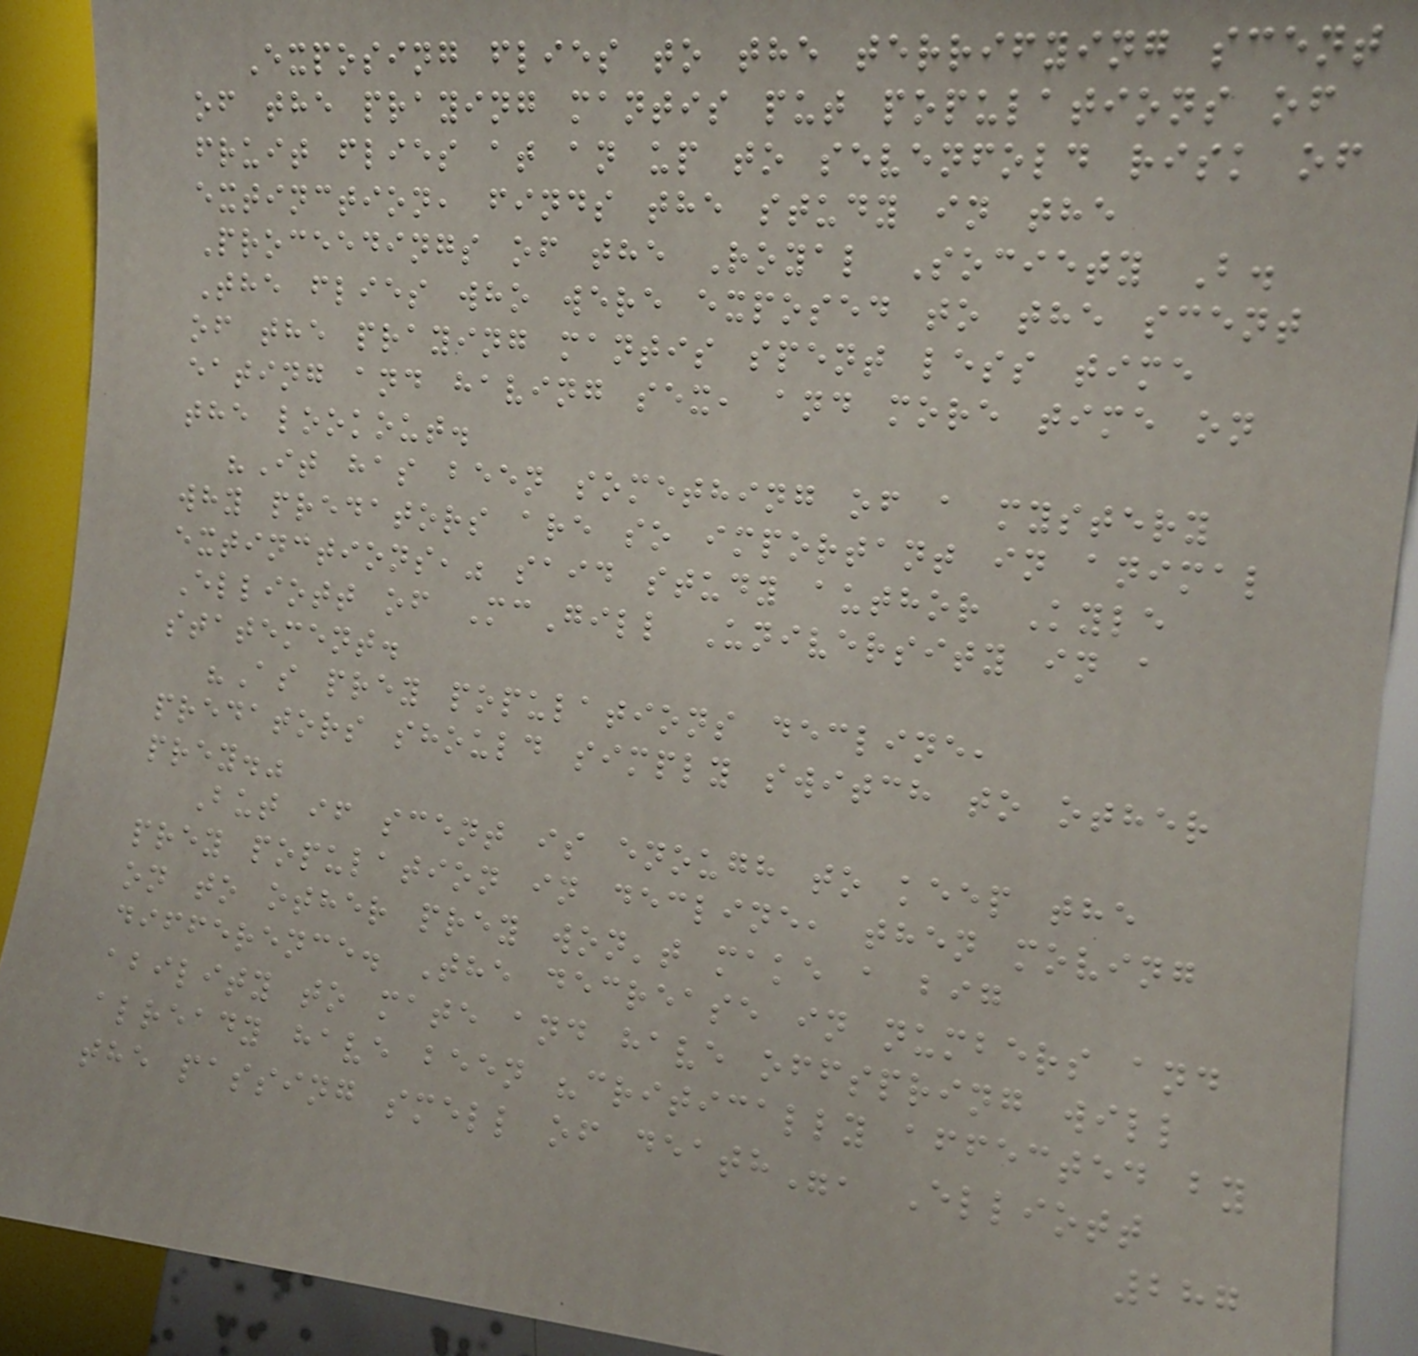Exposing flies to the terrifying scent
of the praying mantis put populations of
fruit flies at an up to sevenfold risk of
extinction, finds the study in the
Proceedings of the Royal Society B.
The flies who were exposed to the scent
of the praying mantis spent less time
eating and having sex, and more time on
the lookout.
"It has been something of a mystery
why predators are so important in animal
extinctions," said study author Kyle
Elliott of McGill University in a
statement.
"As prey populations decline,
predators should simply switch to other
prey."
But if scent is enough to keep the
prey population in decline, then moving
on to other prey won't make a big
difference. The decrease in numbers and
ability to mate and have offspring will
already have been "critically affected by
the passing smell of death", Elliott
287
